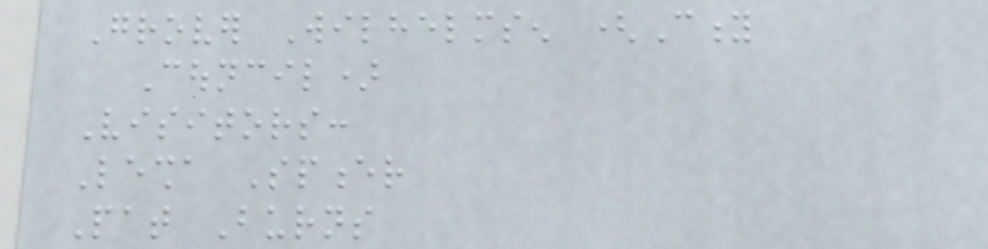Grover Wilhelmsen (City
Council)
Visitors:
Lesha Spencer
Pat Burns
